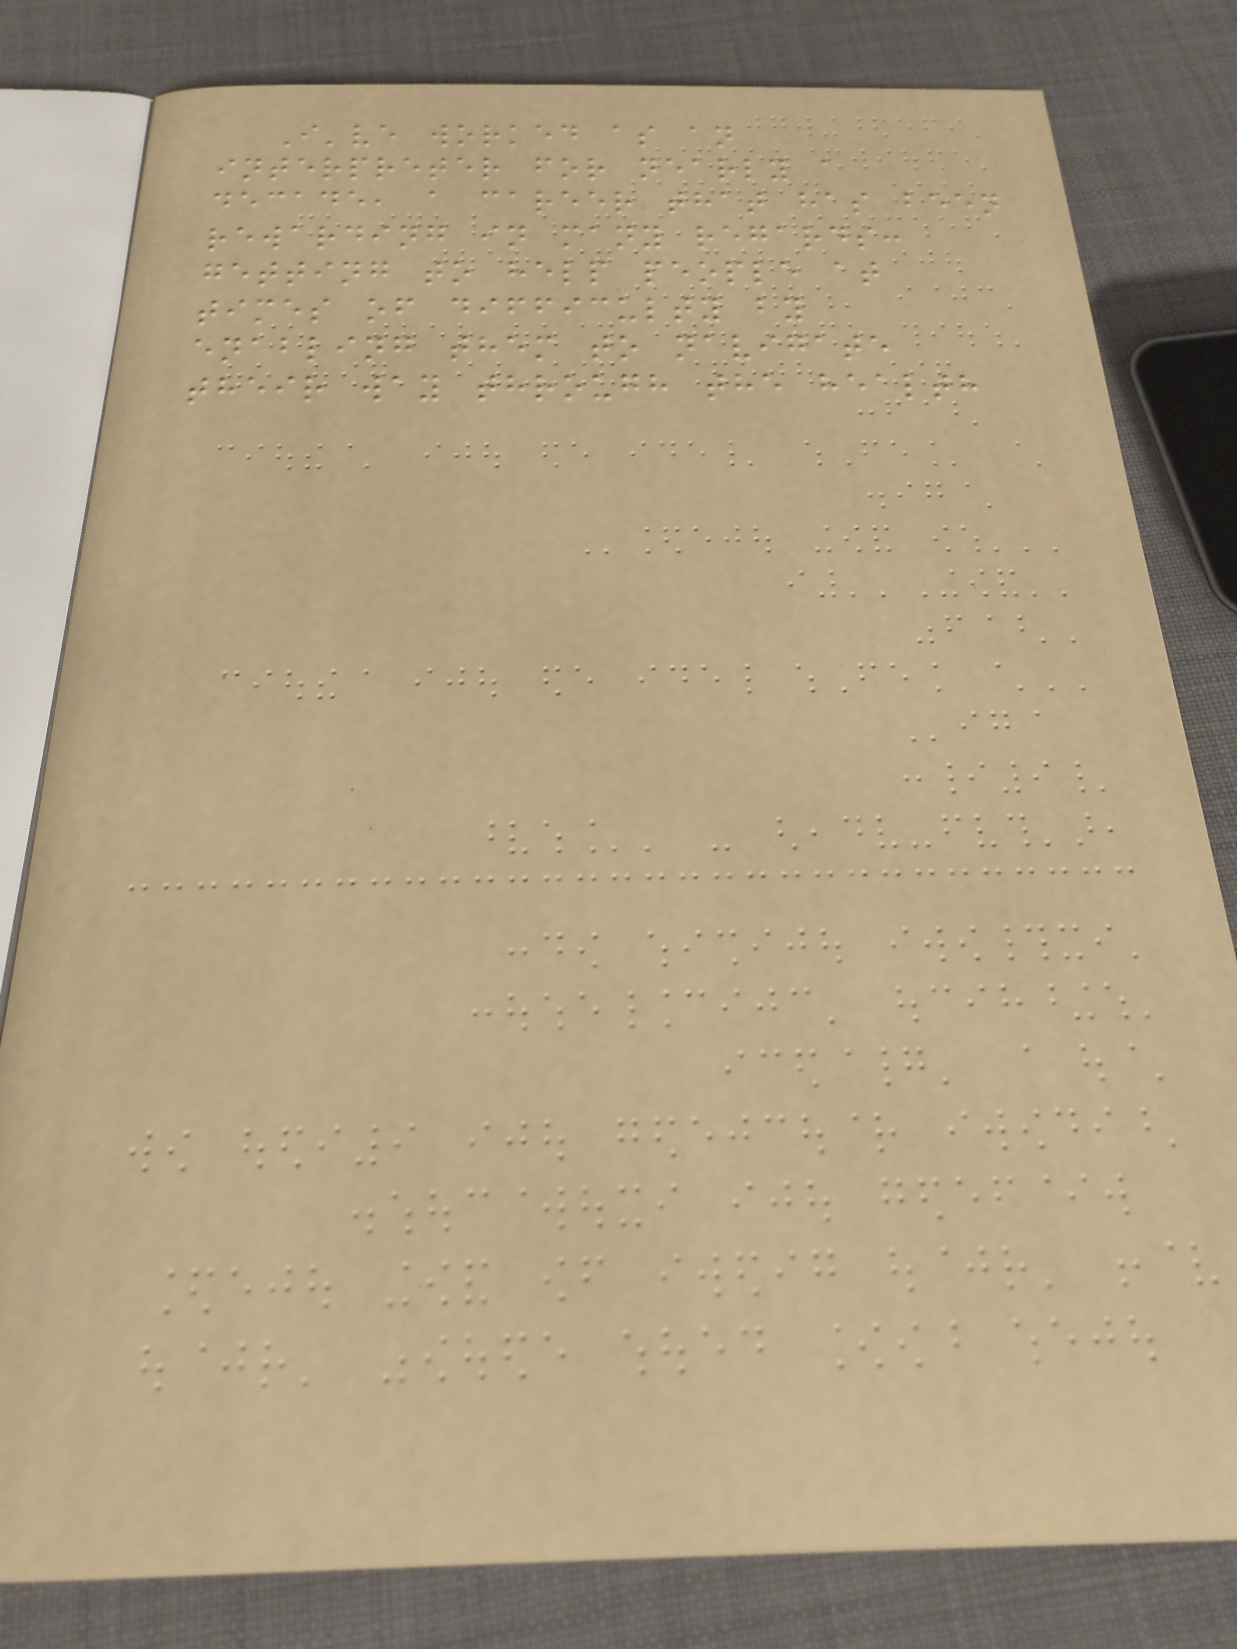I've worked as an
interpreter for nearly a
decade, a career that has been
rewarding in many regards:
getting to help people at
times of difficulty by
enabling them to navigate
their way through the health
